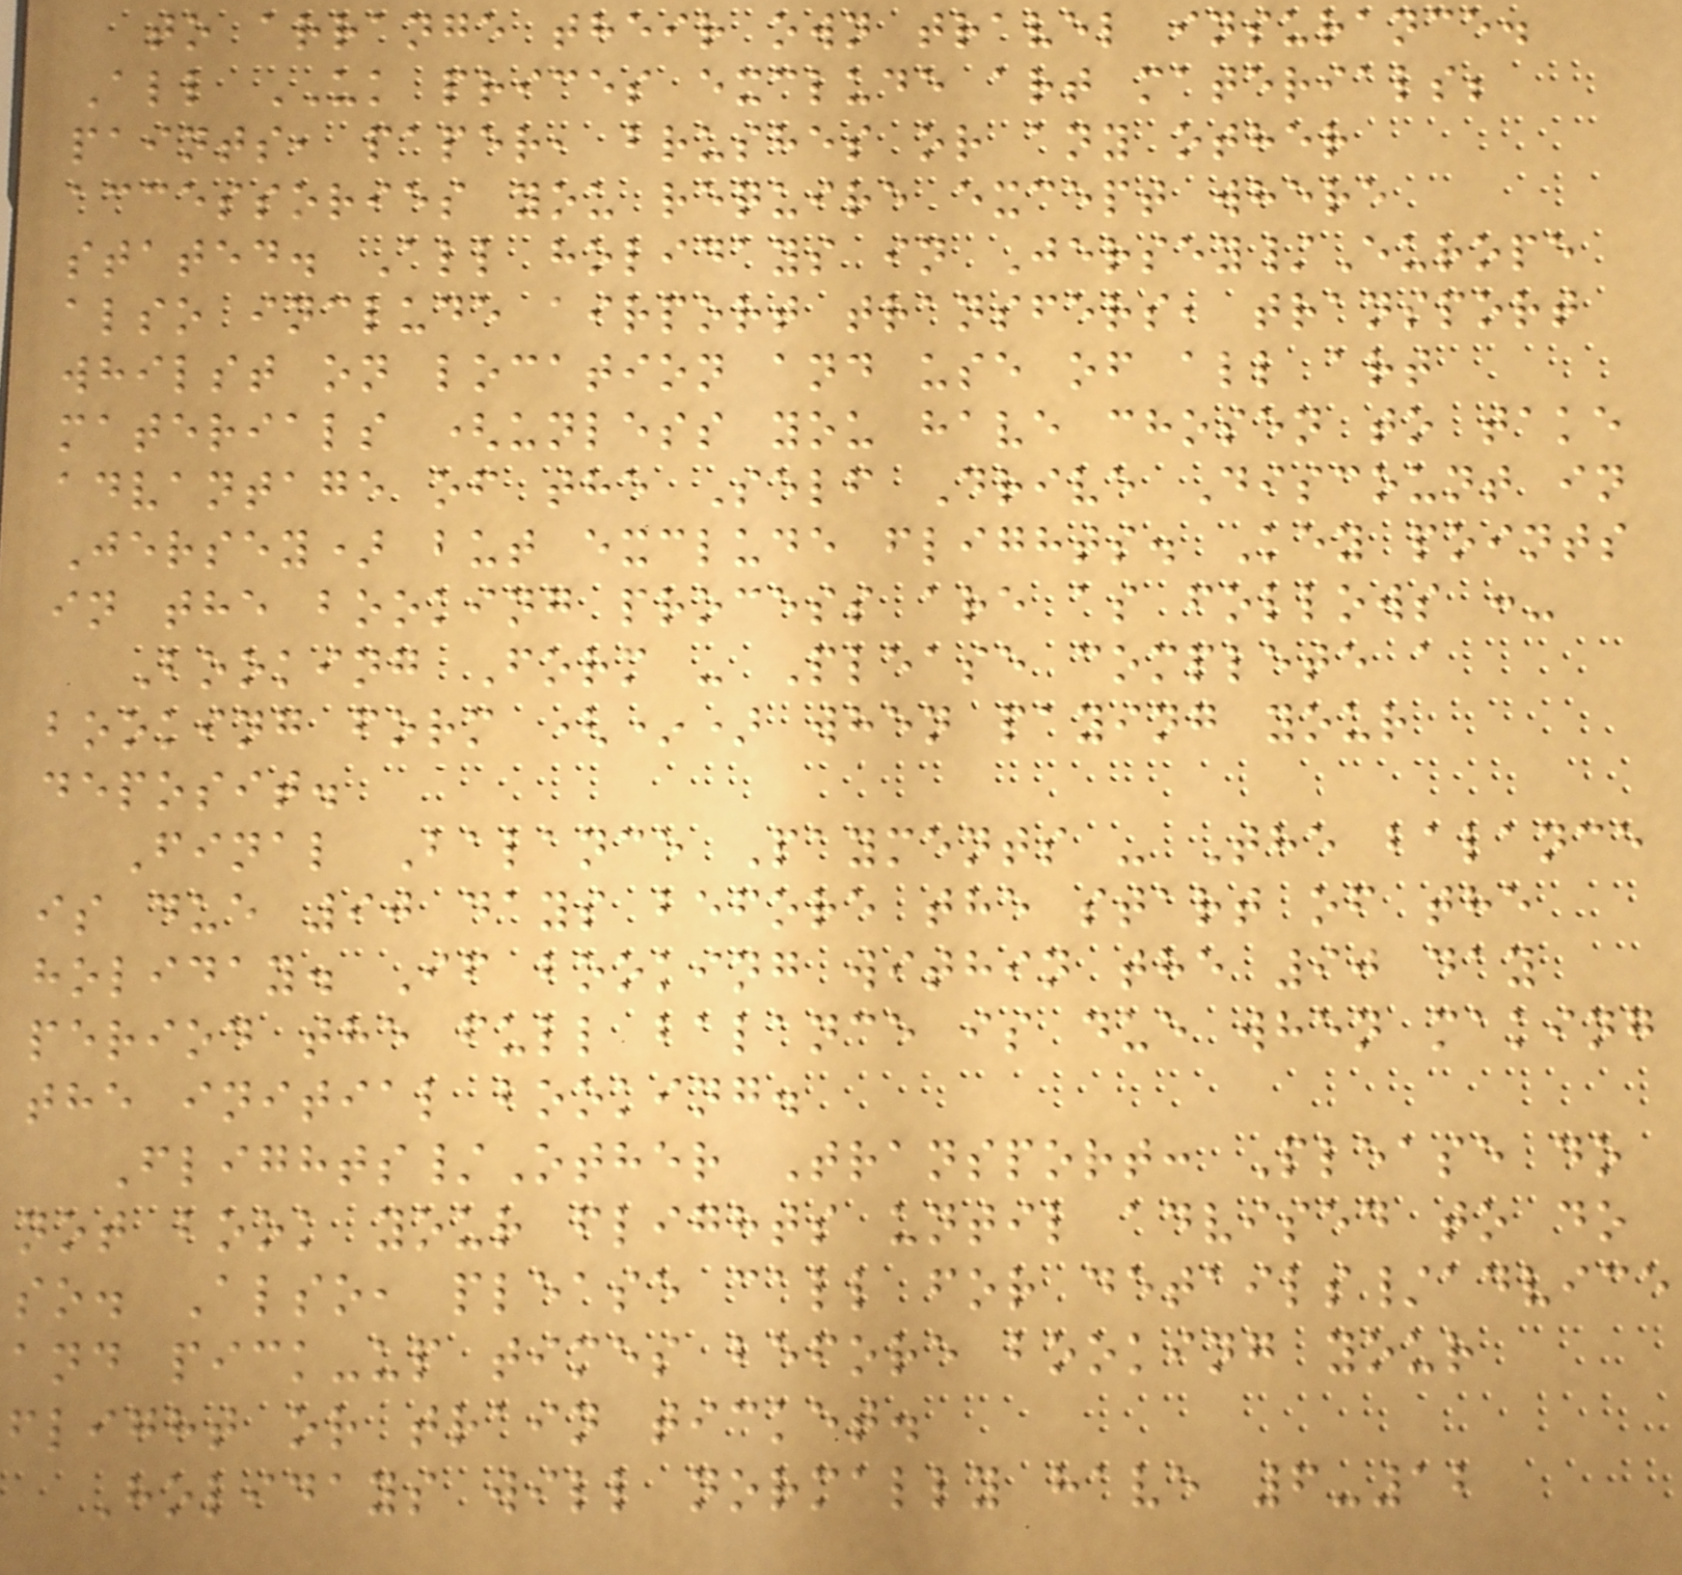to arrange their own travel insurance.
All UK prices exclude art materials;
paints, paper, brushes or any other
accessories you require except where
stated. All holidays in Jersey/Europe
also include airport transfers, transport
whilst on location and use of all art
materials (unless you have chosen to take
advantage of the Self Drive Discount in
Jersey) but exclude flights. Key points
in the booking process are as follows :-
Booking Form - Please complete a
booking form (*) when paying your
deposit.
Final Balance Payments - The balance
is due 90 days before the start of the
holiday. If booking within the 90 day
period the full balance is due when making
the initial booking.
Flights/Other Transport: Please do
not book your flights until advised to do
so. Also, please call for details/advice
and pick-up times before booking your
flight or train ticket.
Holidays will normally have 6-12
